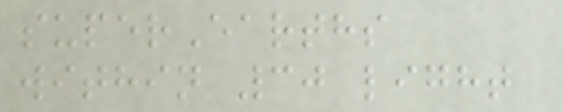superEarths
within 30 light
